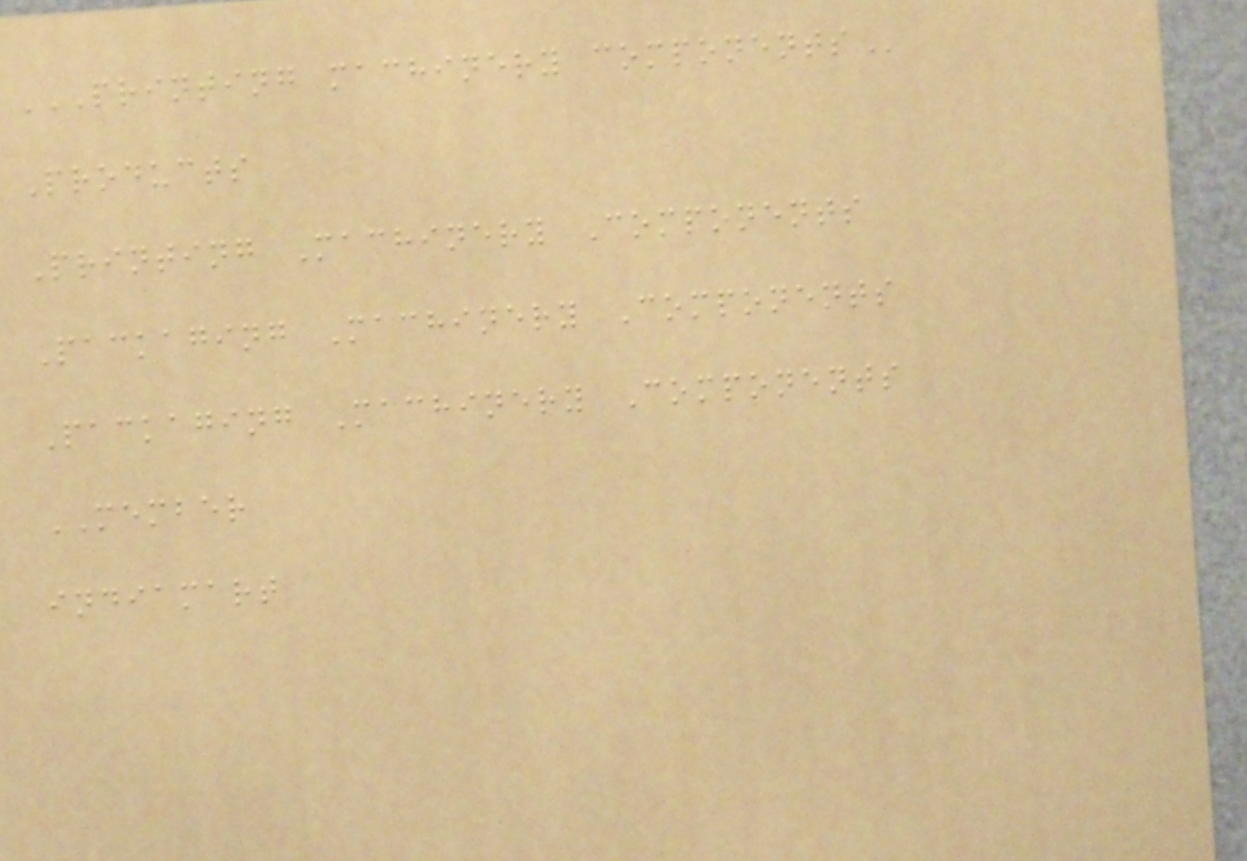PRINTING MACHINERY COMPONENTS
Products
Printing Machinery Components
Packaging Machinery Components
Packaging Machinery Components
MEMBER
indiamart
